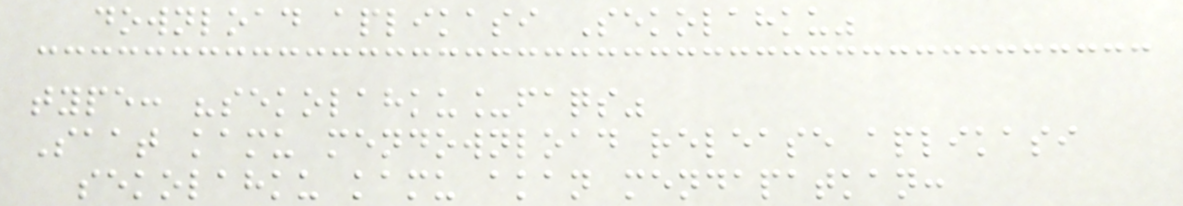download aplikasi Sekolahku"
type: "sekolahku_faqs"
Saat kamu mendownload release aplikasi
sekolahku kamu akan mendapatkan:
